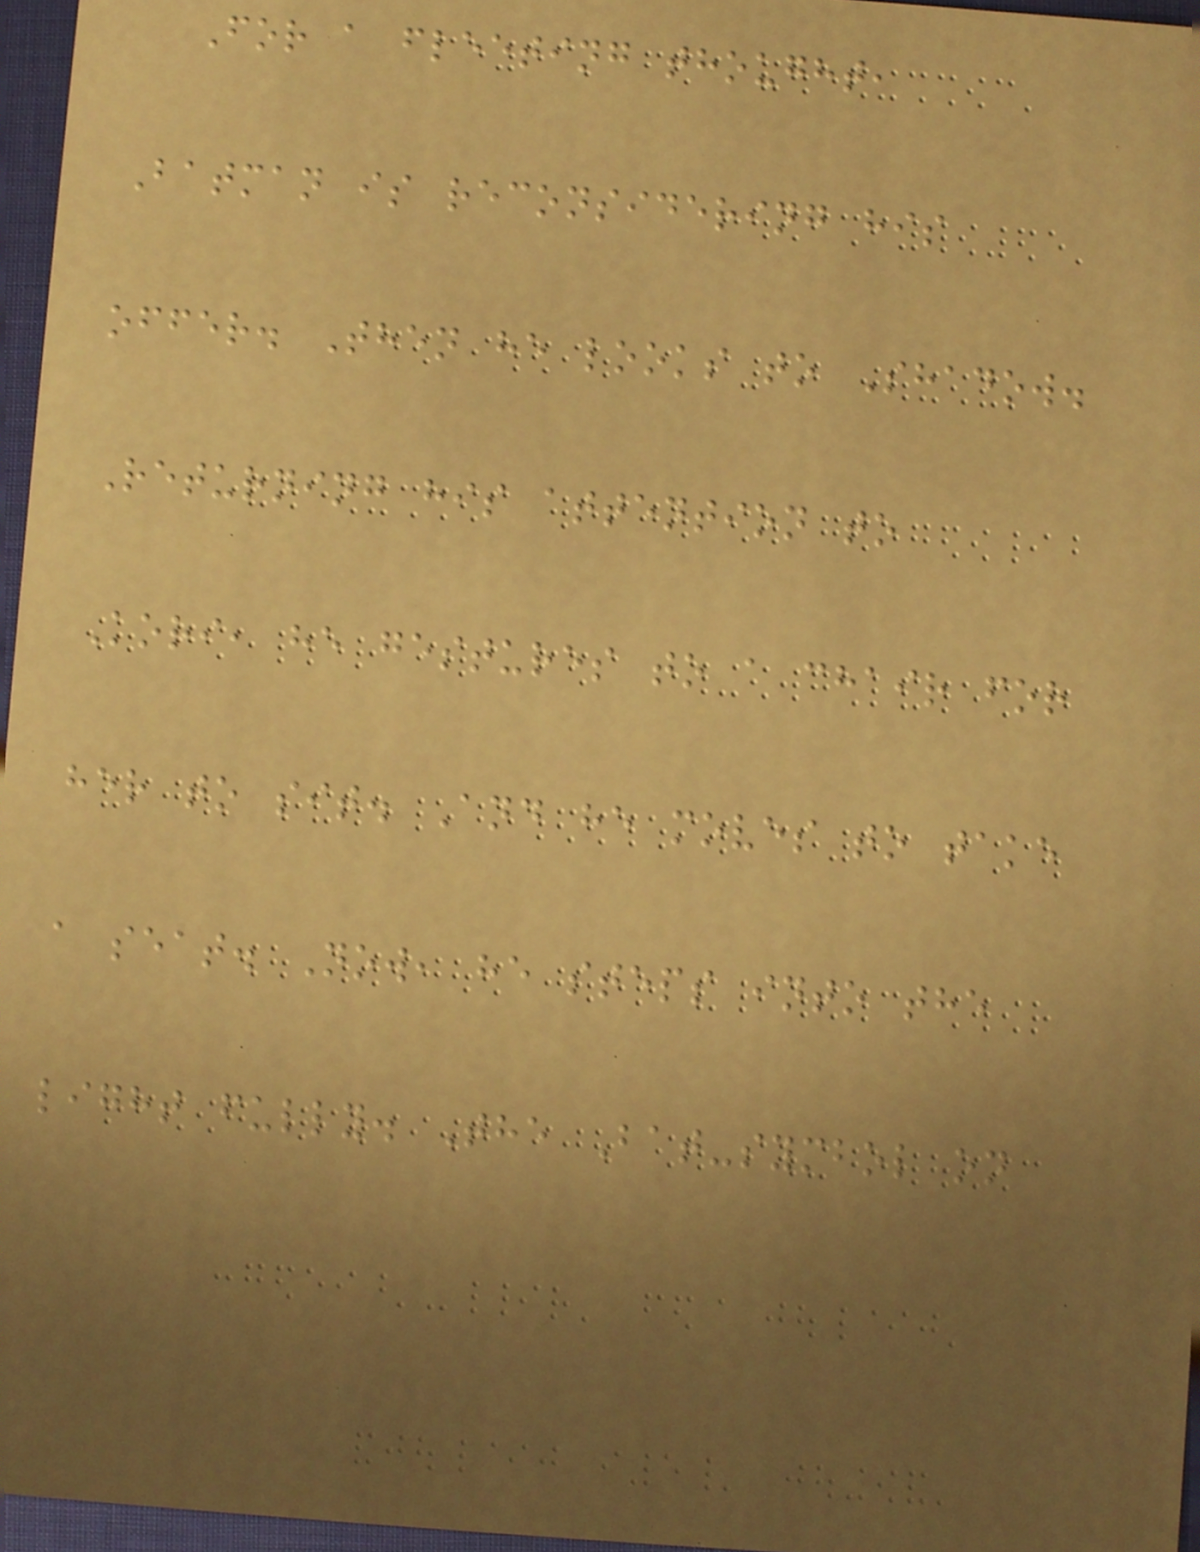For a fleeting thought,
Batman is reconsidering his
offer. Then he looks to Shadow.
Returning his attention to
Kori, he gestures to a chair for
her to sit. And he moves to take
a seat. Now, he steps into the
light fully. The Bat-symbol on
